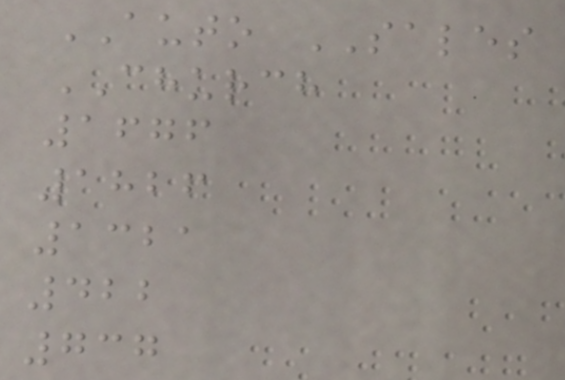AUTO SALES
CHURCH
1676
1826
1321
422
737
